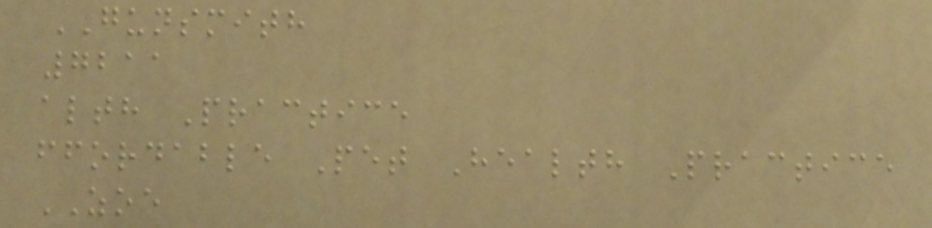GUNSMITH
7211
alth Practice
ffordable Pet Health Practice
ZOE
